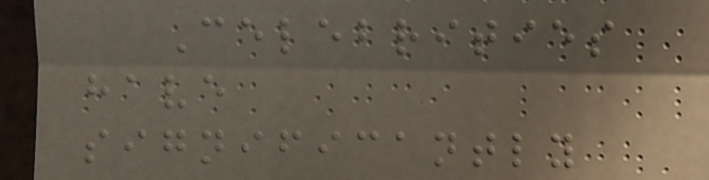Celebrities
have
significantly
